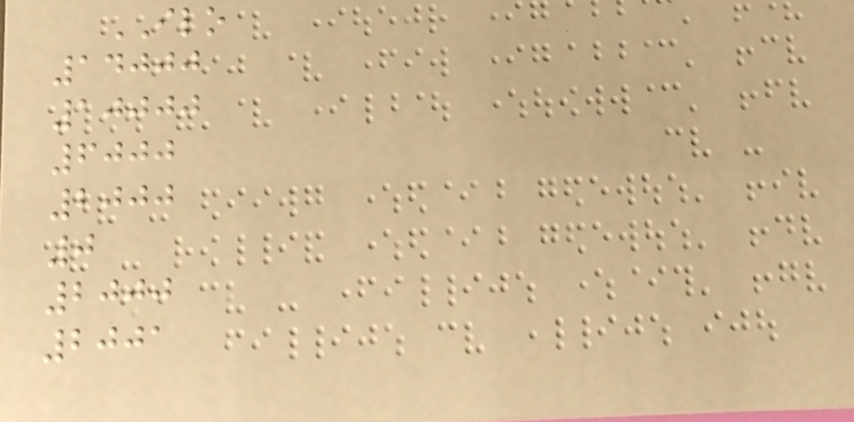ILO
14000
10000
6000
2000
0
2000
2001
